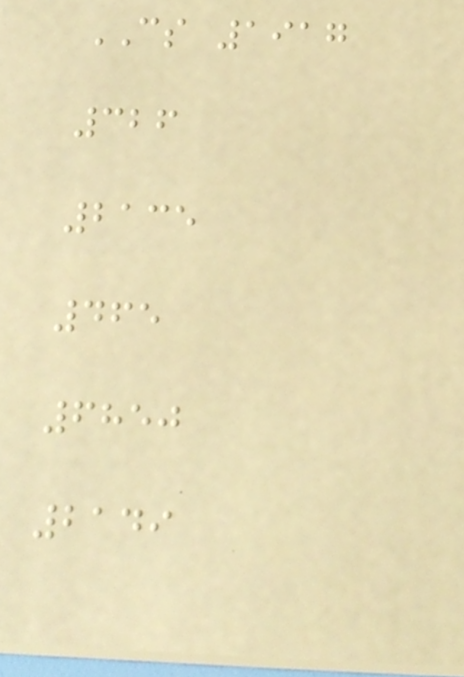CS 1917
326
2135
465
6850
2149
